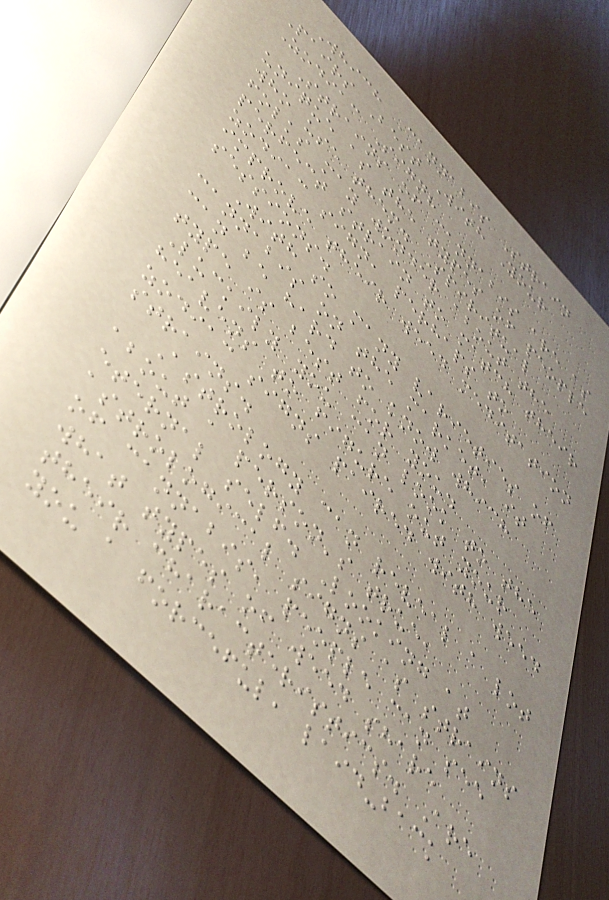Which Cannabis Strain
Pairs Best With Your
Zodiac Sign?
Strains of cannabis are as
unique as the types of people
who use them. Spiritual
folks may wonder about the
perfect strain to match their
zodiac sign, perhaps to
improve their weed meditation
sessions.
With so many varieties of
cannabis on the market, it
can be hard to know which
type is best for you.
Luckily you can look to the
heavens to figure out your
zodiac signs paired with weed
strains.
Astrology can reveal a lot
about a person's true,
eternal self. Looking at
astrological signs as strains
of cannabis, people can see
what types of weed share
their characteristics. Are
you a forceful, laid-back
